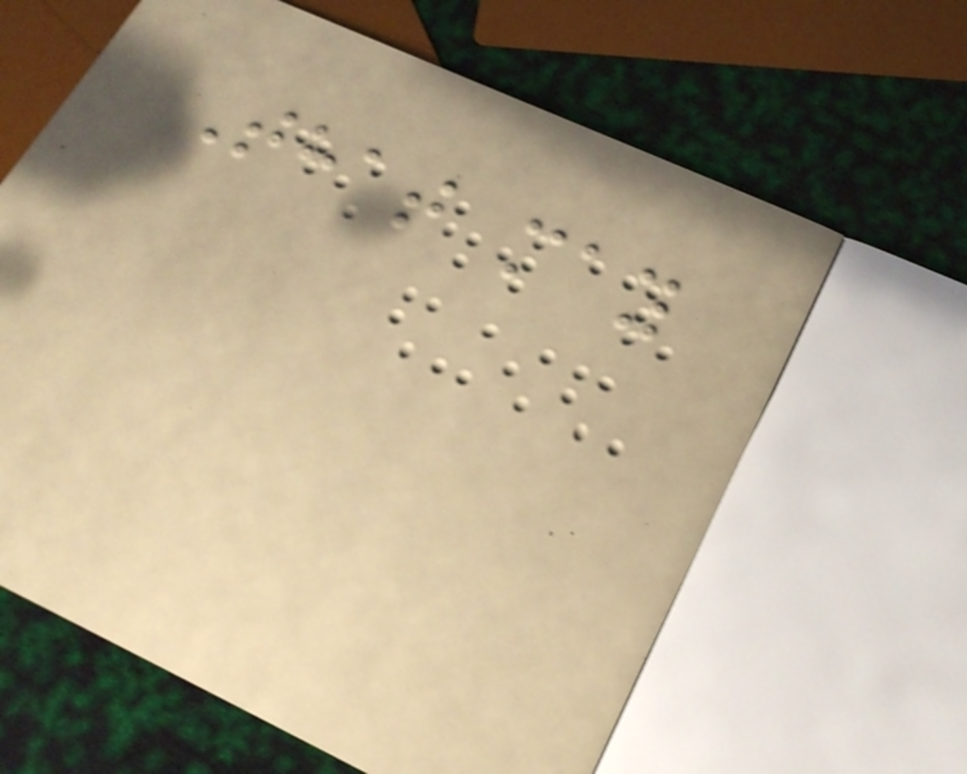That may
